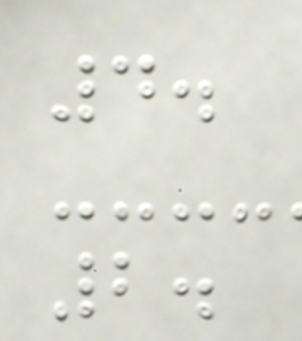4.
2.
